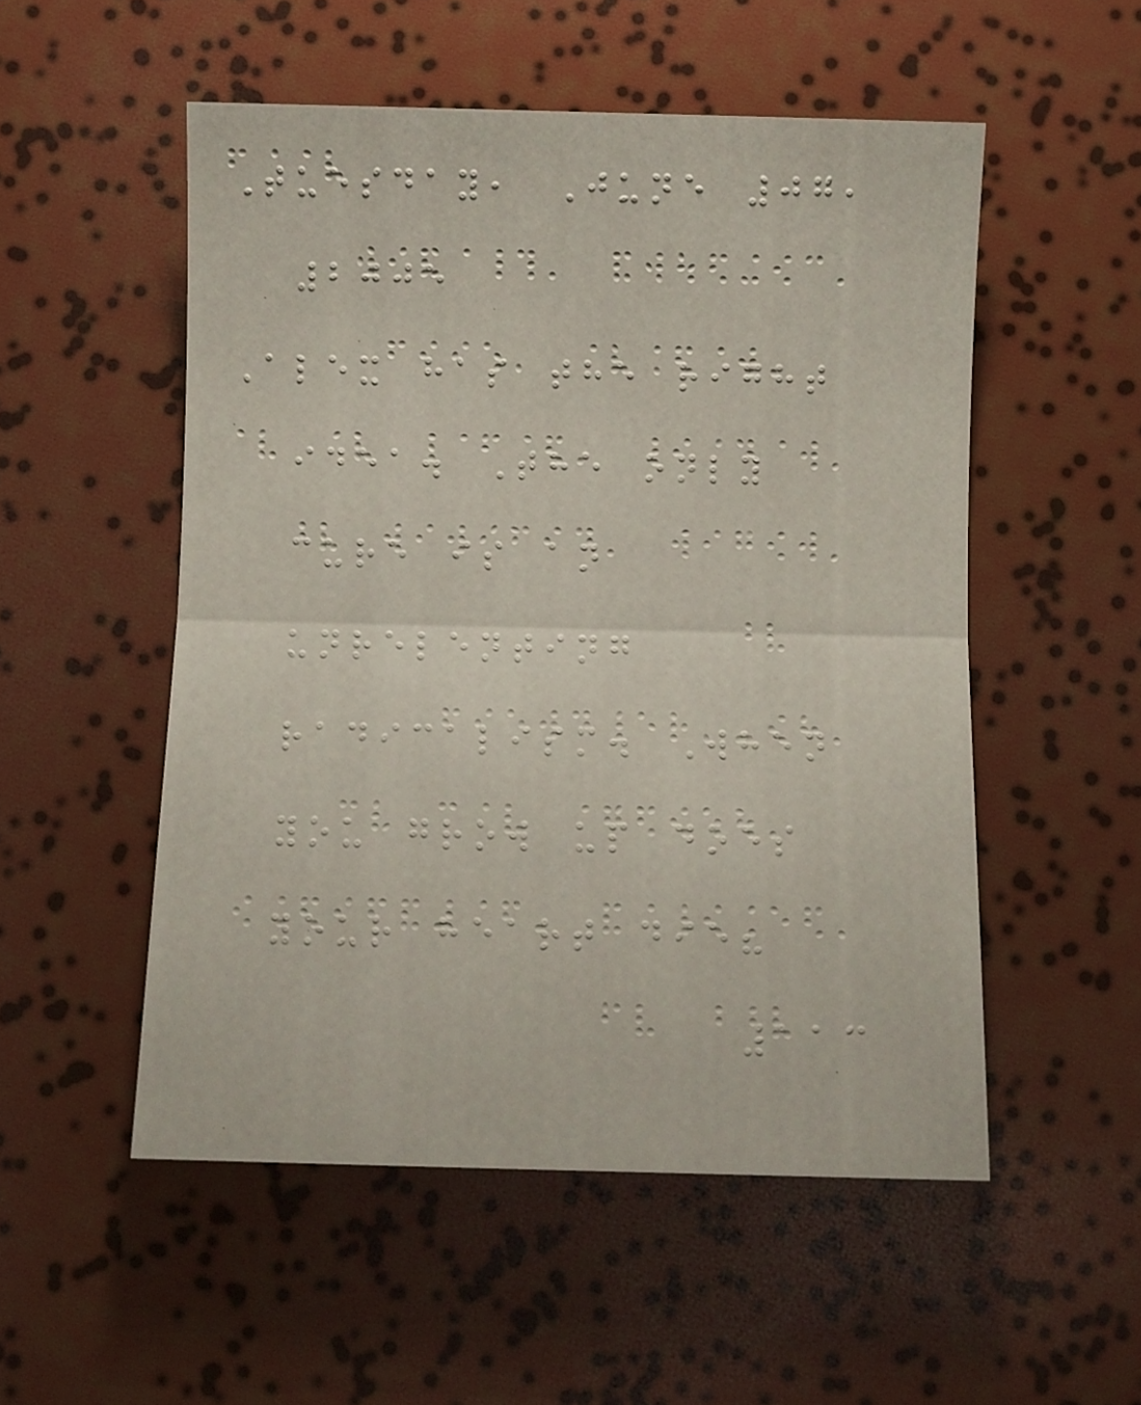Tuesday, June 07,
2005
Alex has the right
idea. The only
cure is an
unrelenting
radicalism. When
you grow up does
your heart die?
113
